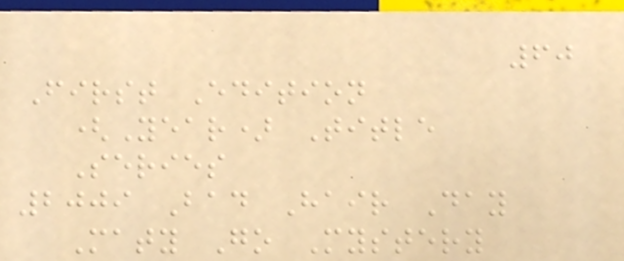60
First Edition
(Year) Title
Series
2009 Bad Hair Day
Maty Go Mystery
